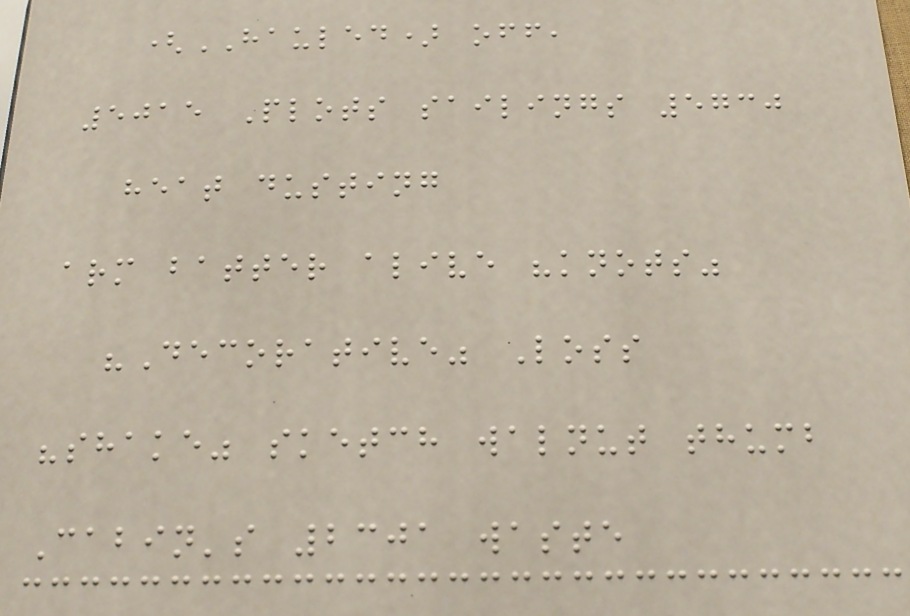(HAULED) off,
5015 Plots sailings 5730
heat dusting
arm batter alive "knots"
"Decorative" Loss
"shake" sketch walnut thumb
Cabin's 2301 waste
